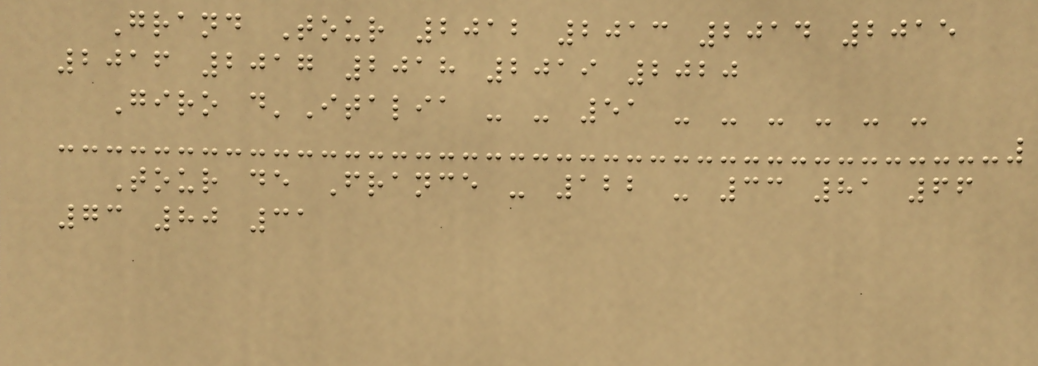Grand Tour 2012 2013 2014 2015
2016 2017 2018 2019 2020
Giro d'Italia - - 51 - - - - - -
Tour de France - 122 - 33 81 66
73 80 31
